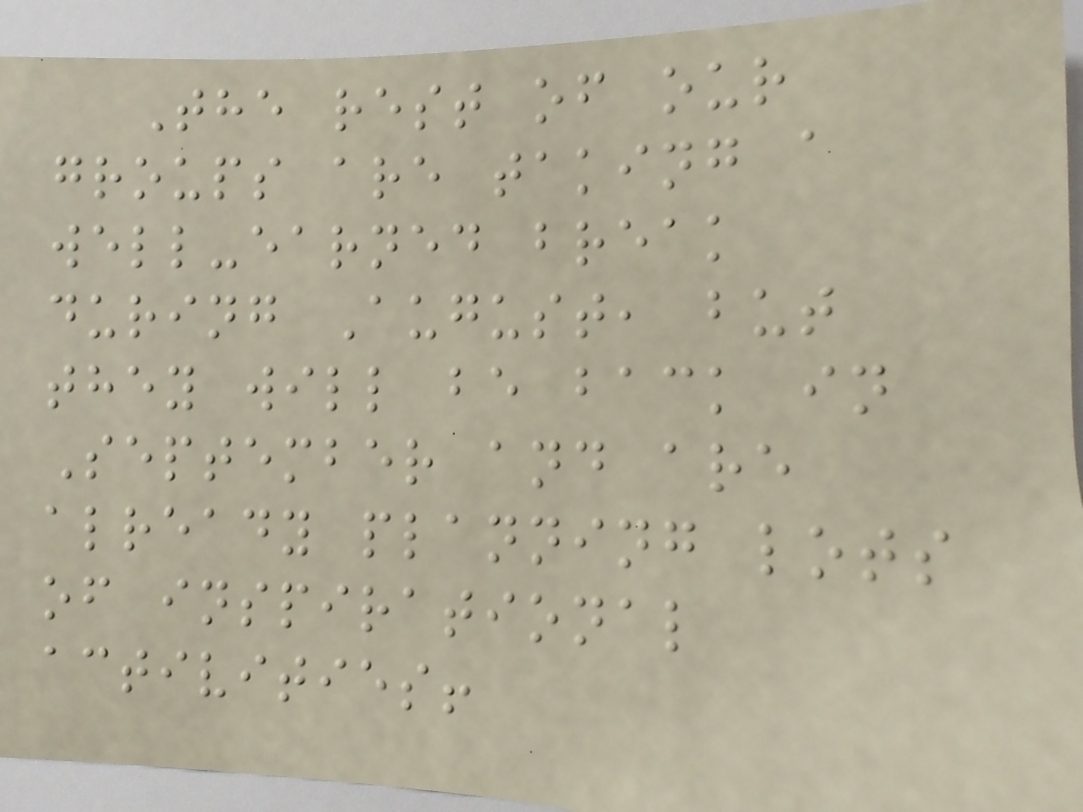The rest of our
groups are taking a
well-earned break
during August, but
they will be back in
September and are
already planning lots
of inspirational
activities!
